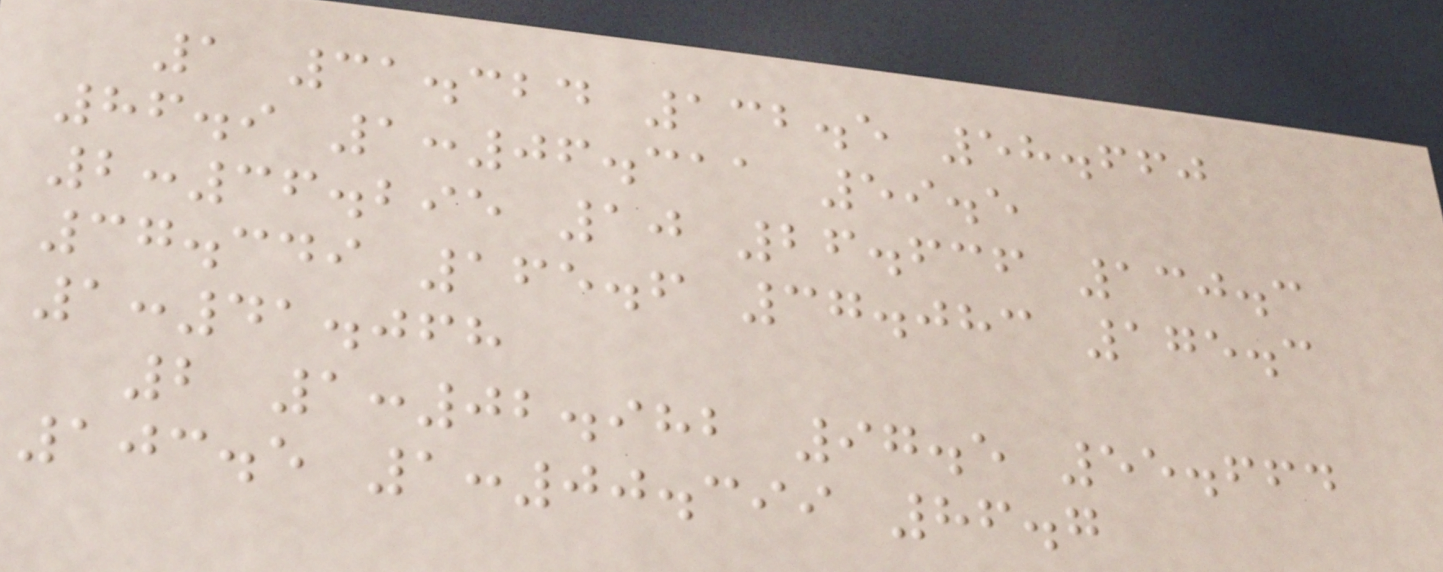1 31.324 132.5 58.660
86.9 1:06.311 59.5
2:36.295 10 26.636 130.3
37.349 165.6 37.083 175.3
1:41.068
2 1:02.982 97.5 55.664
103.5 1:00.399 86.7
